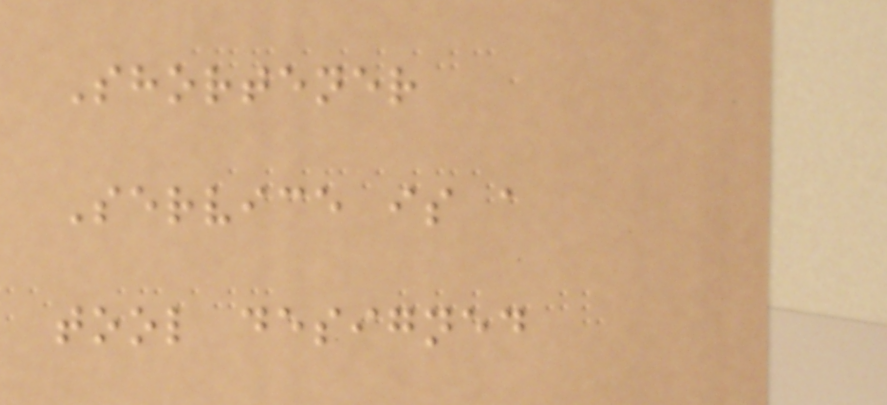Shortener
Service is a
tool designed
